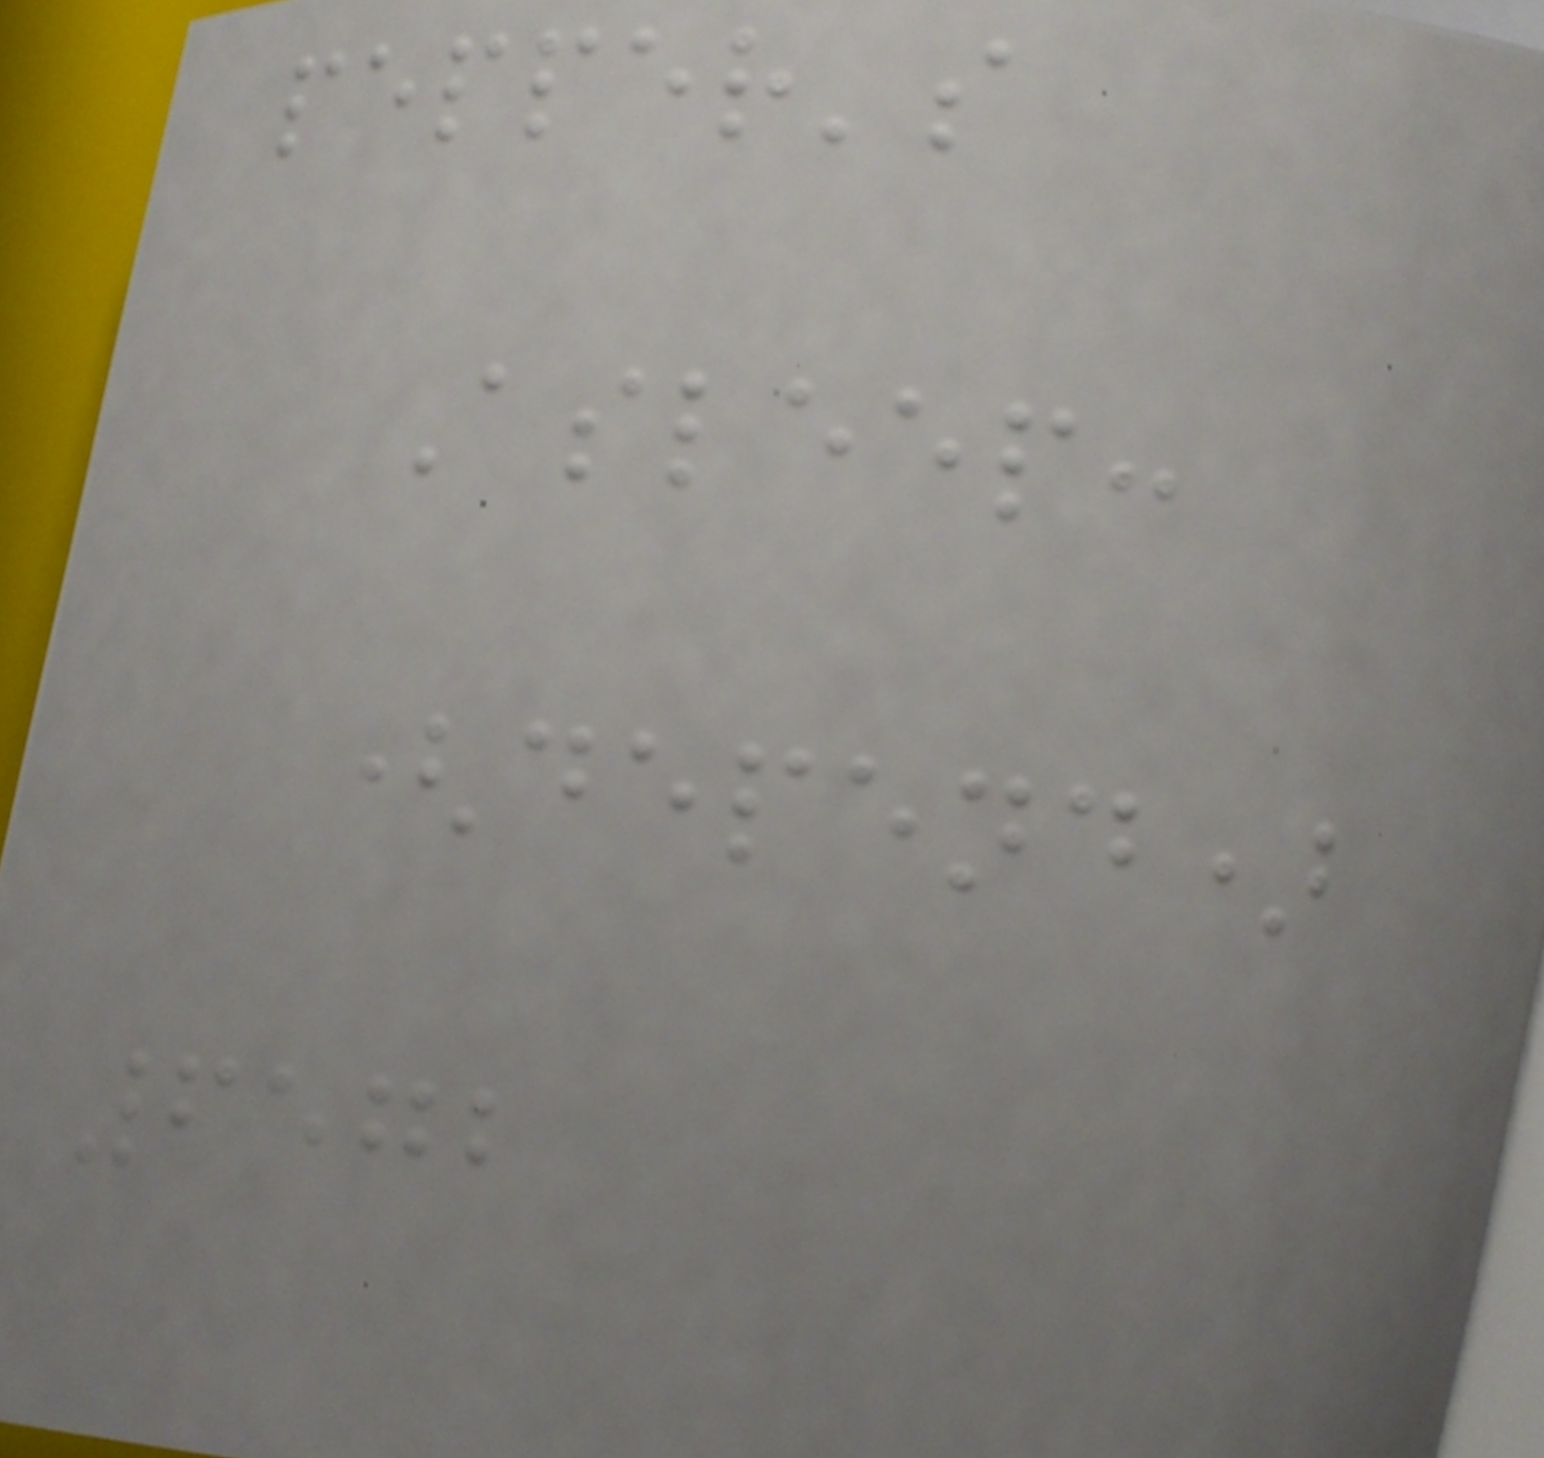pepper's
Asleep:
(depend)
6572
